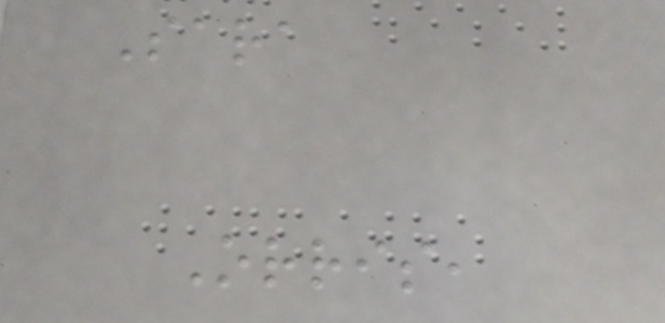Sara
Orris,
